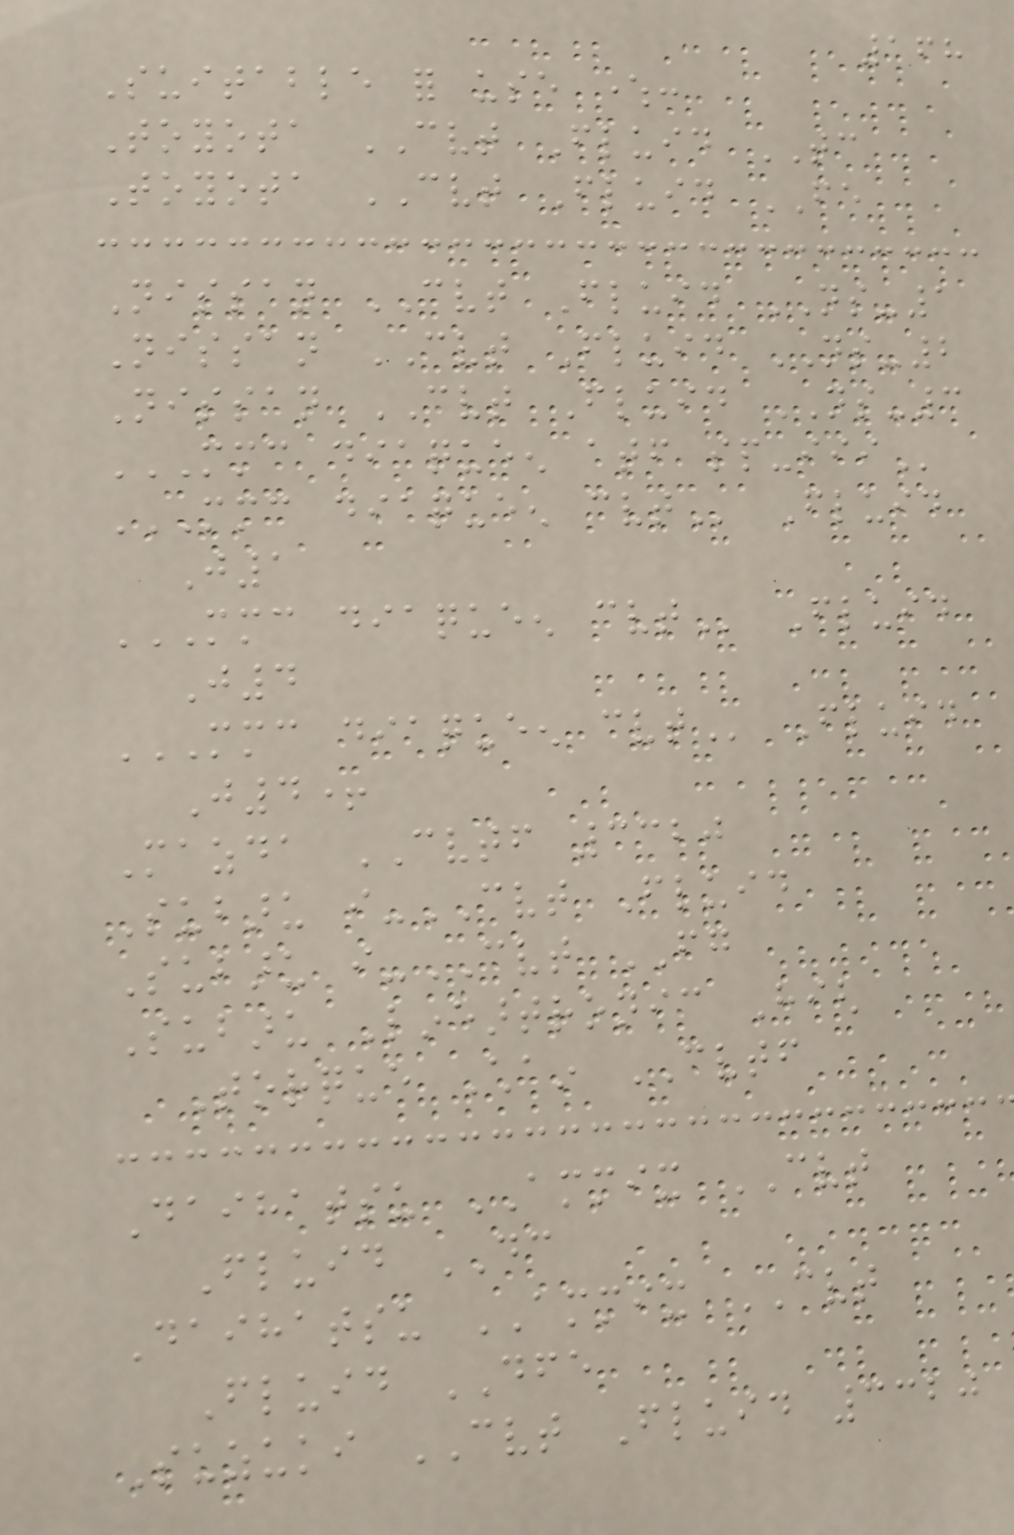168
Suitable for use where:
Toyota CVT Fluid TC
Toyota CVT Fluid FE
Nissan CVT Fluid NS-1
Nissan CVT Fluid NS-2
Nissan CVT Fluid NS-3
MMC DIAQUEEN ATF SP-III
MMC DIAQUEEN CVT Fluid
J1
MMC DIAQUEEN CVT Fluid
J4
MMC DIAQUEEN CVT Fluid
J4+
Mazda CVTF 3320
Subaru i-CVT Fluid
Subaru i-CVT FG
Subaru Lineartronic High
Torque Chain CVTF
Daihatsu AMMIX CVT
Fluid DC
Daihatsu AMMIX CVT
Fluid DFE
Suzuki CVT Fluid 3320
